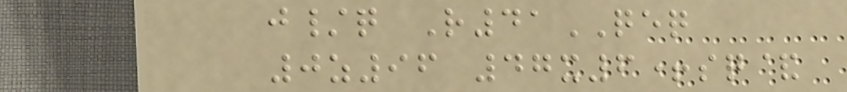j/q R41QEQ
0z96 47x6+sq&
